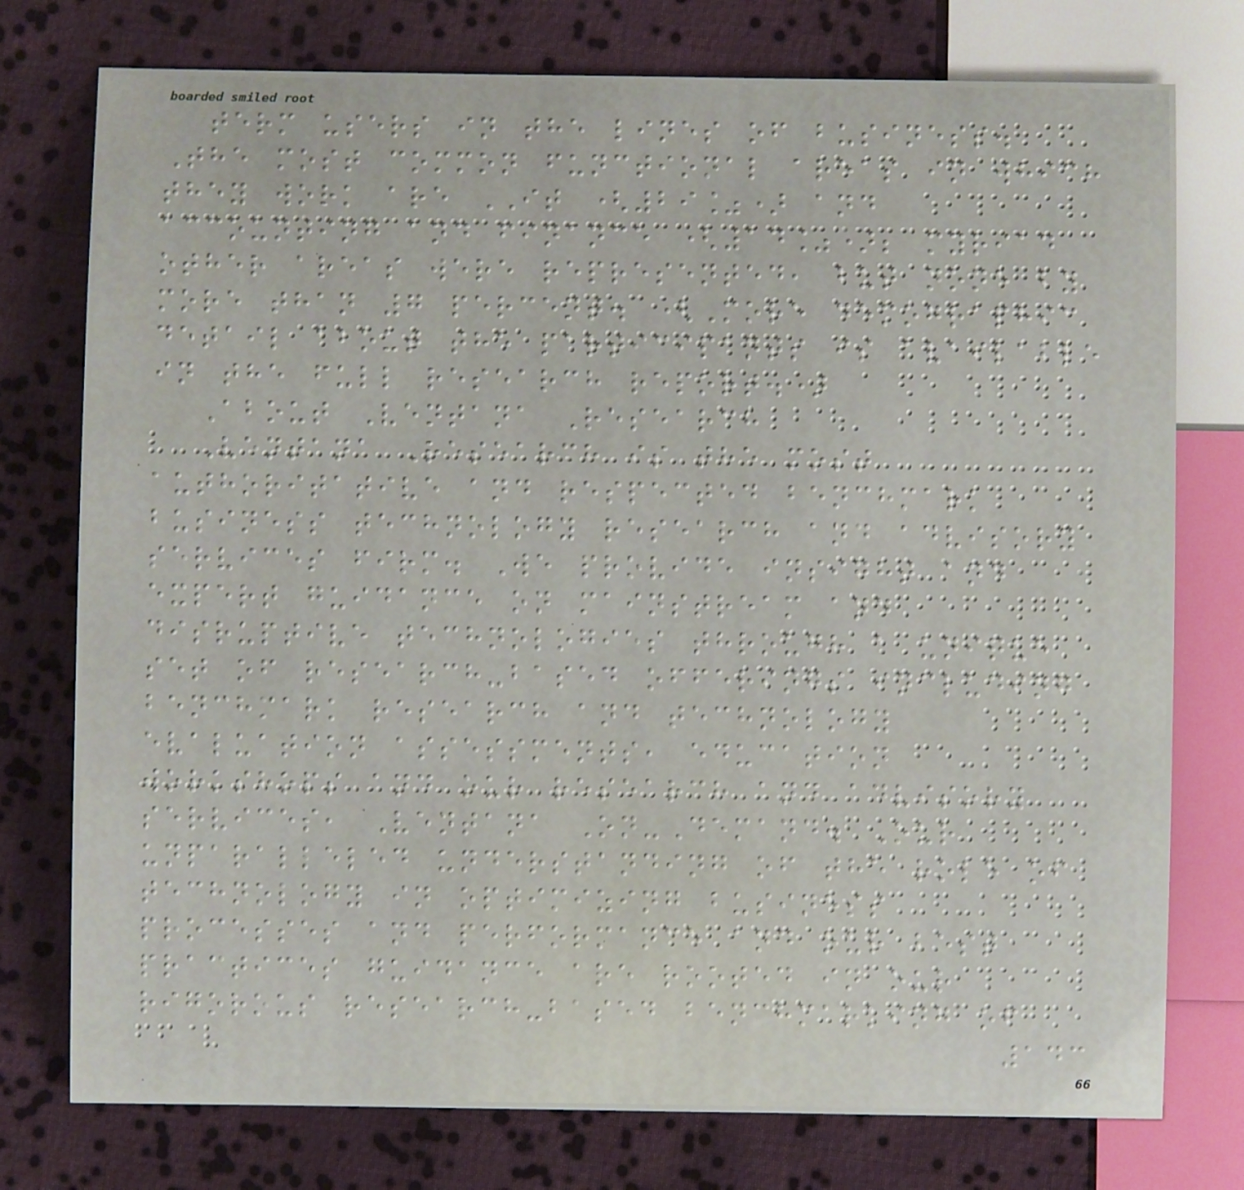term users in the lines of business.
The most common functional areas in which
they work are IT (29%) and
accounting and finance (14%); myriad
other areas were represented, but none by
more than 7 percent. (More demographic
detail about the participants is available
in the full research report.)
About Ventana Research
Ventana Research is the most
authoritative and respected benchmark
business technology research and advisory
services firm. We provide insight and
expert guidance on mainstream and
disruptive technologies through a unique
set of research-based offerings including
benchmark research and technology
evaluation assessments, education
workshops and our research and advisory
services, Ventana On-Demand. Our
unparalleled understanding of the role of
technology in optimizing business
processes and performance and our best
practices guidance are rooted in our
rigorous research-based benchmarking of
143
